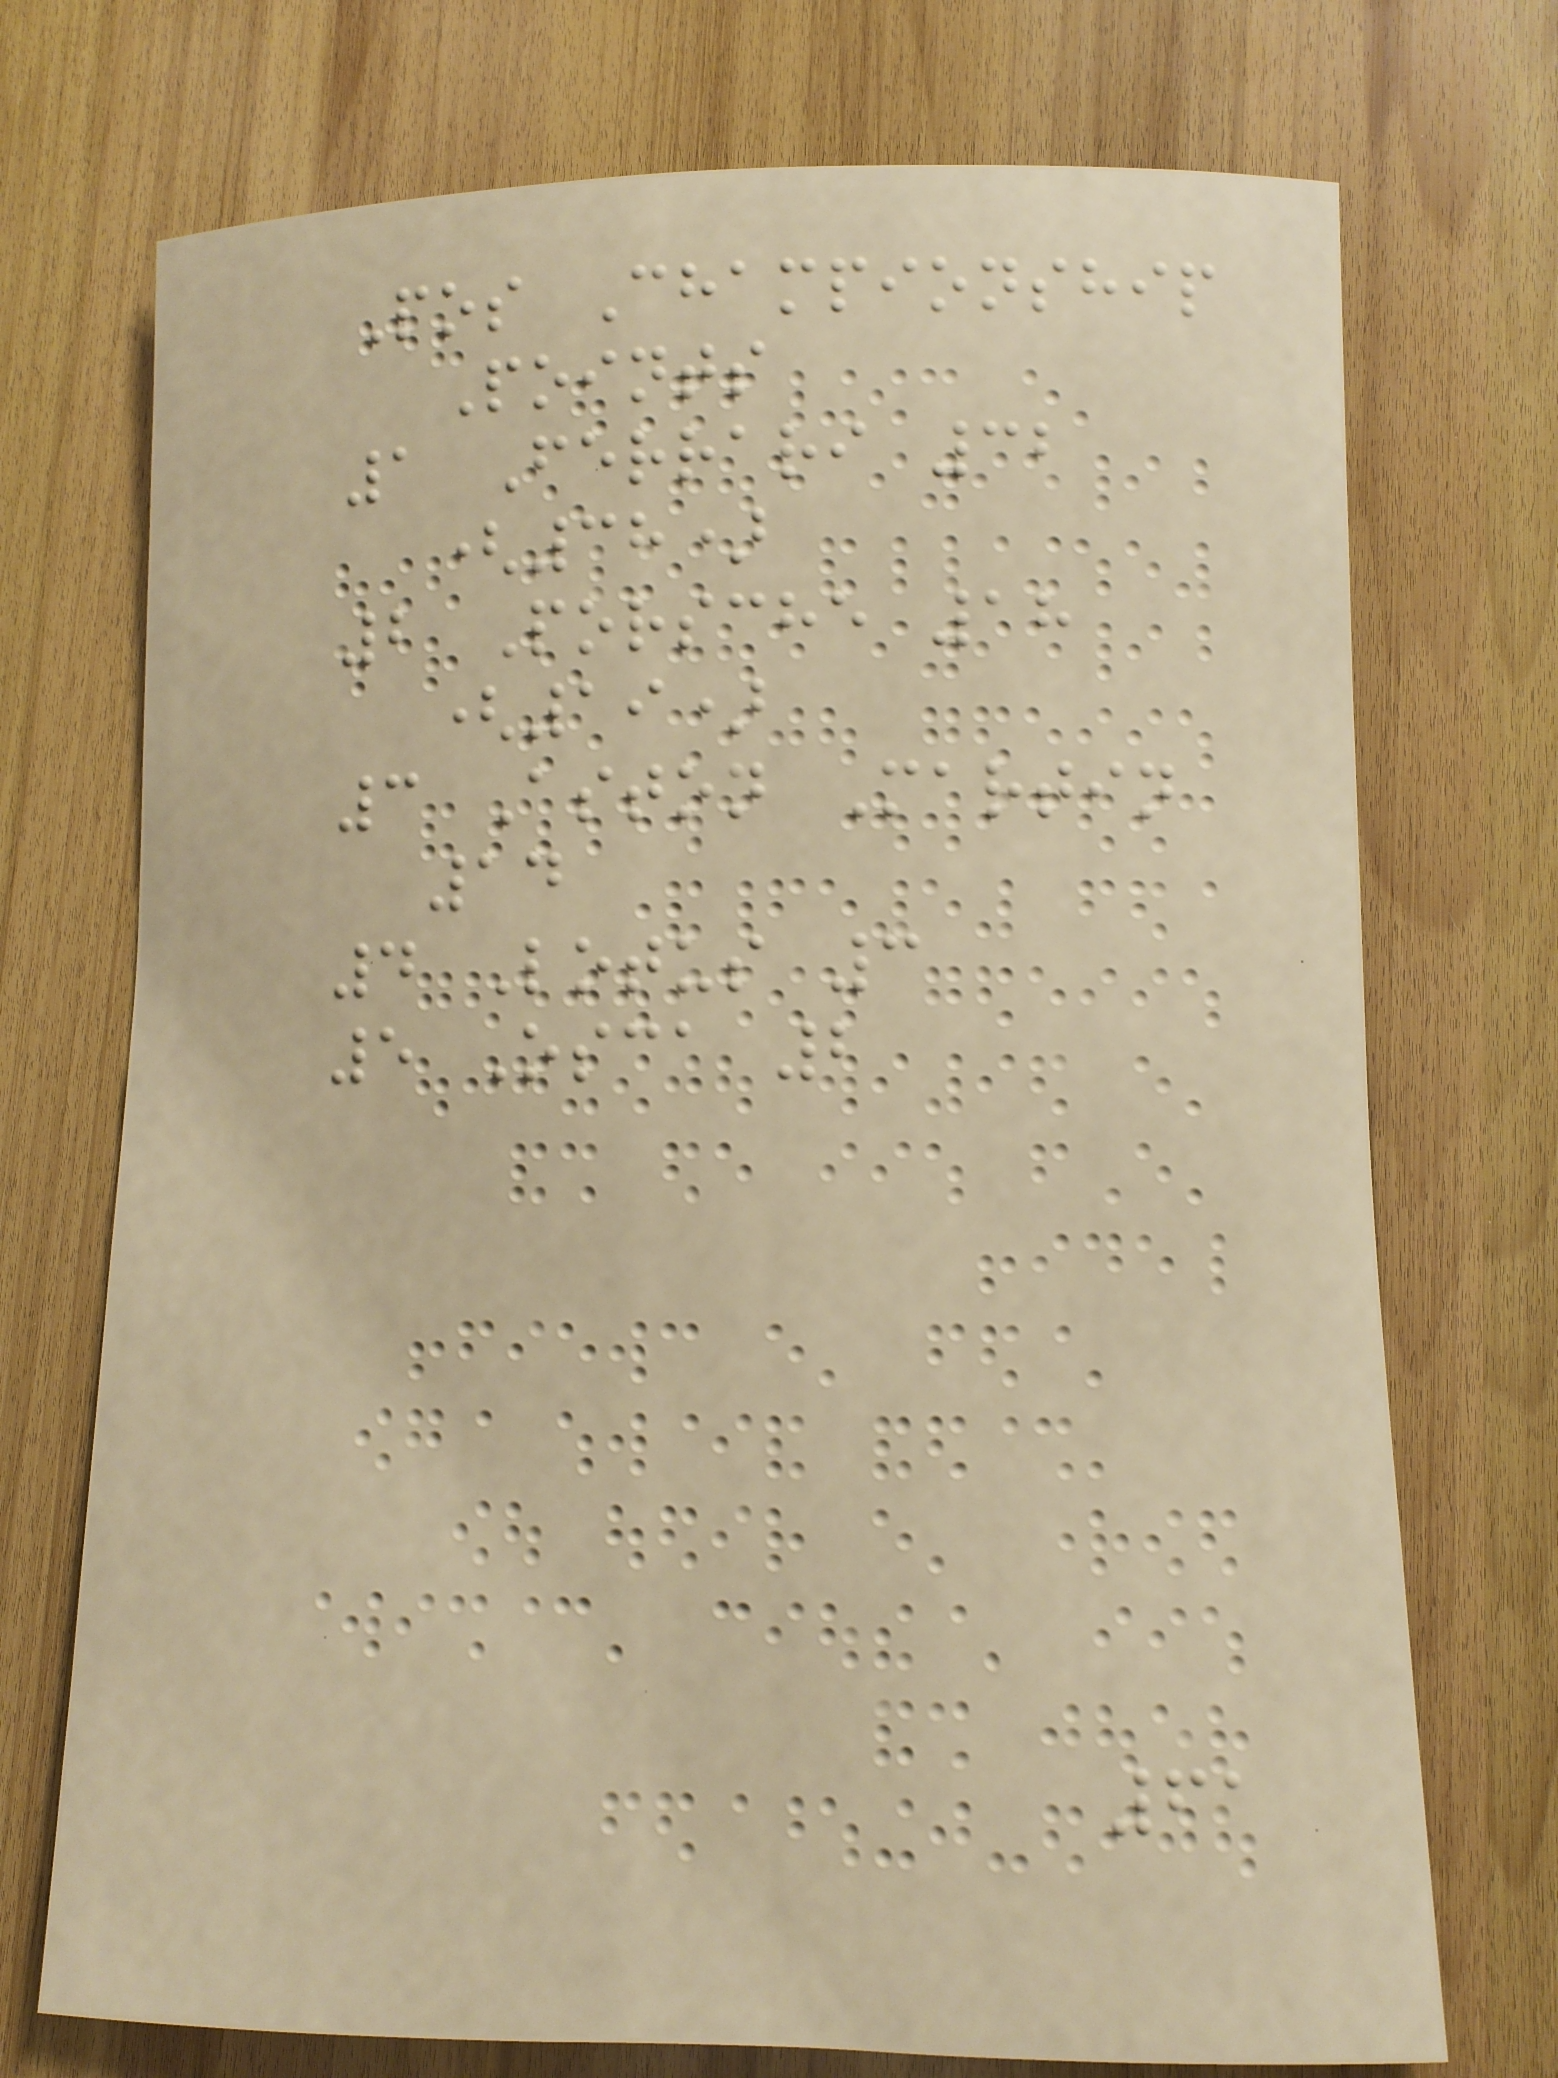Pos Championship
Points
1 Ferrari 32
(38)
2 Porsche 18
(19)
3 Aston Martin
14
4 Lotus 3
5 Osca 2
61
